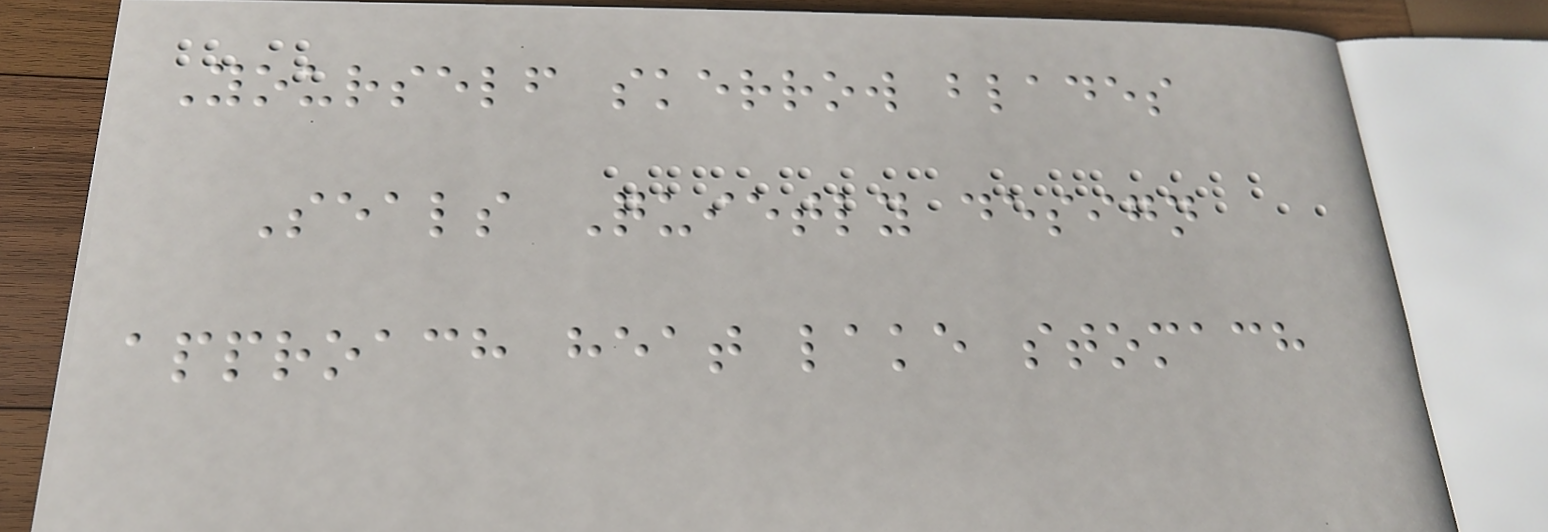Yourself skerrow blades
Seals Quietly design
approach heat lake stomach
